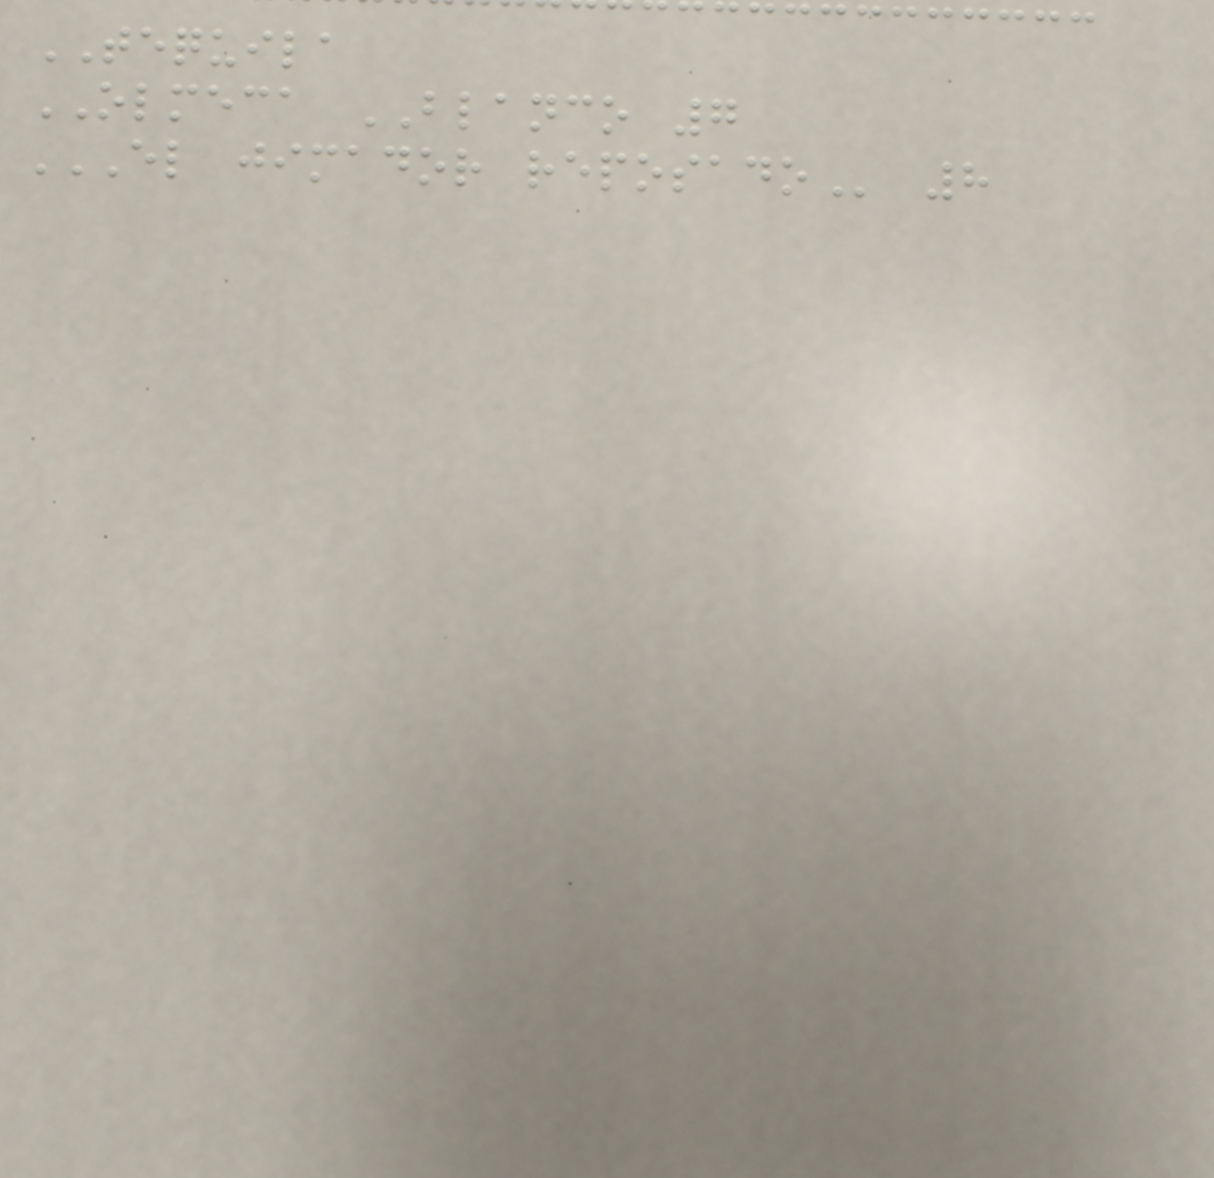TEQUILA
OLMECA BLANCO 7
EL JIMADOR REPOSADO 8
